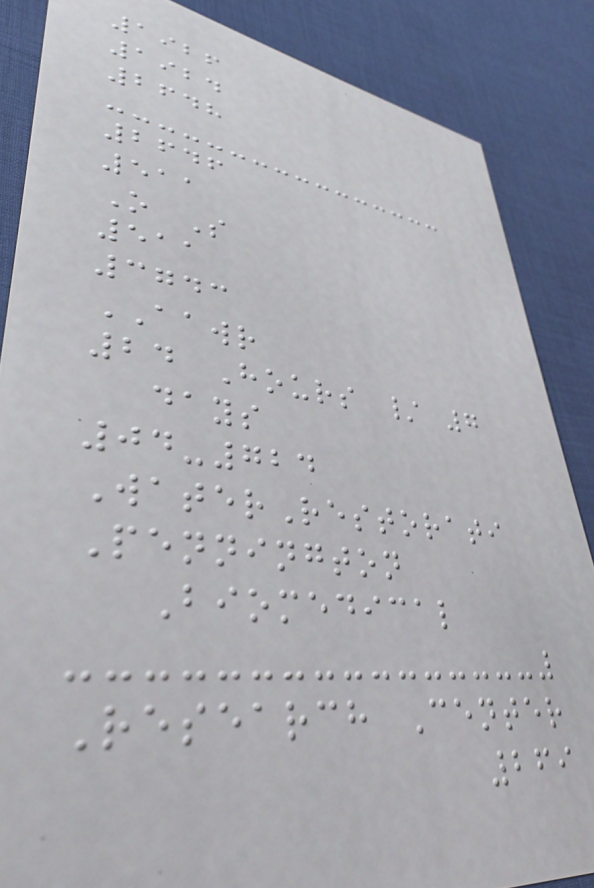1926
1924
2648
2646
511
O S
511
3743
AAWR
24 Hours / 7
days
04-724
WaterRestorati
Pennington
Biomedical
Research Center
269
